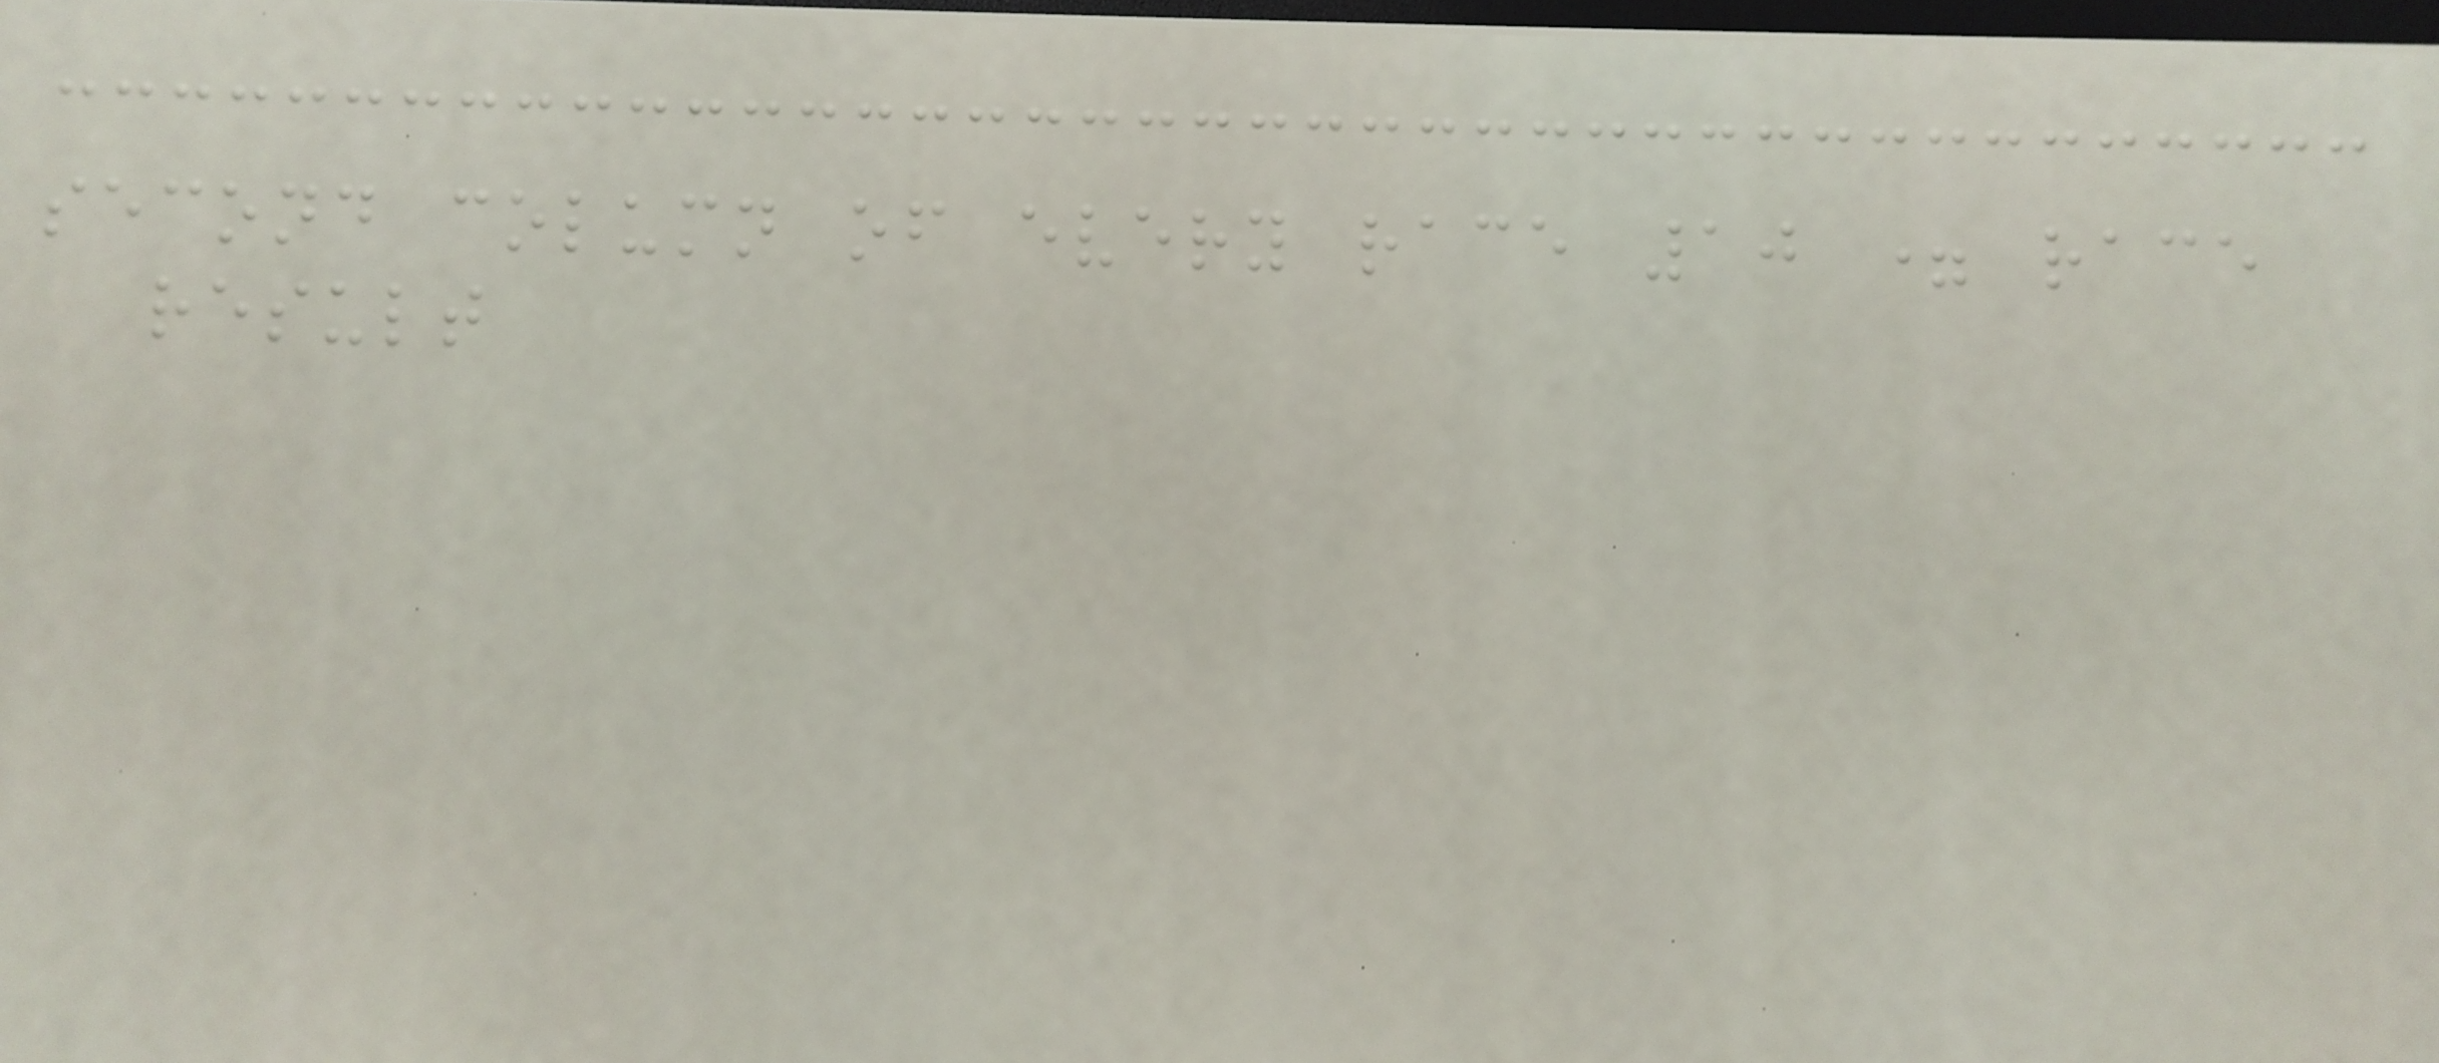second column of every race 10 = race
result
